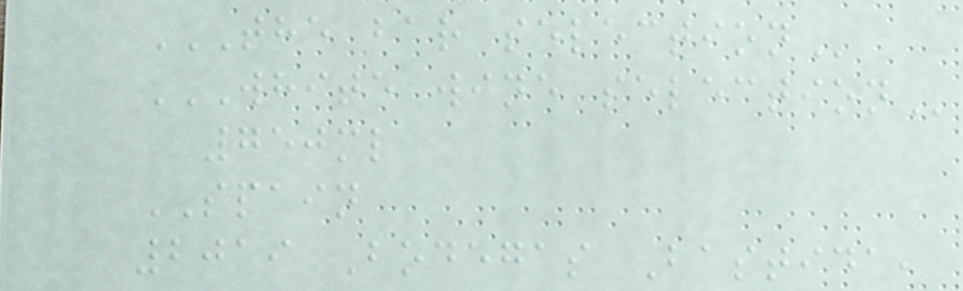THE BAR SELECTION
WHITE WINE SELECTION
750ml
SPAIN
2019 Bodegas Bastida,
